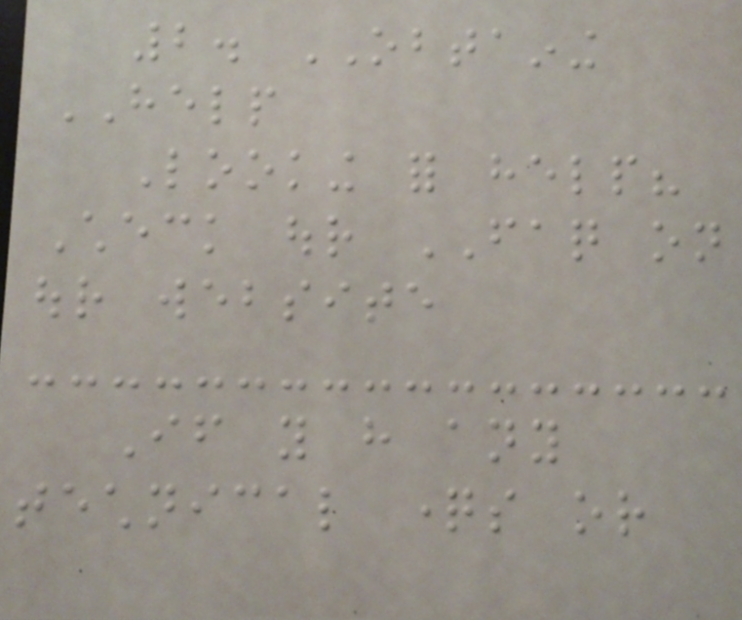2. OBTAINING
HELP
Looking for help?
Check our FAQ on
our website
If you have any
technical questions or
